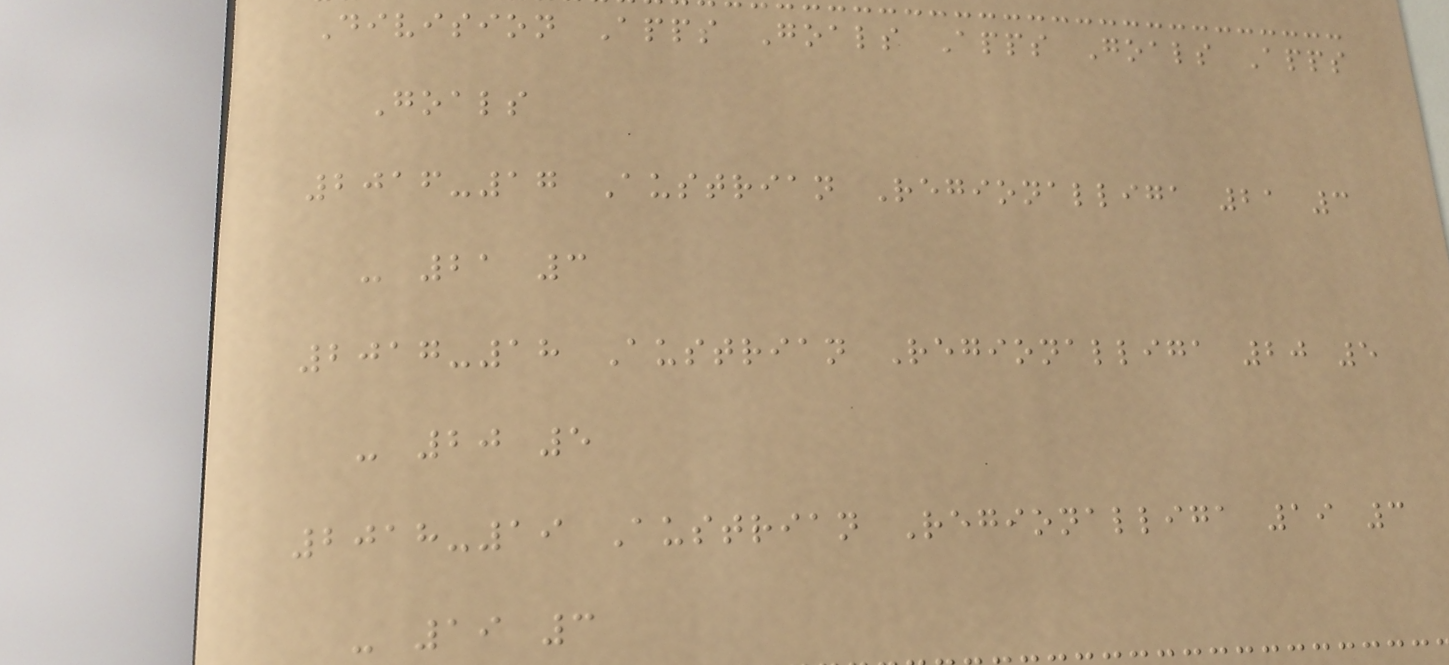Division Apps Goals Apps Goals Apps
Goals
2016-17 Austrian Regionalliga 21 3
- 21 3
2017-18 Austrian Regionalliga 20 5
- 20 5
2018-19 Austrian Regionalliga 19 3
- 19 3
